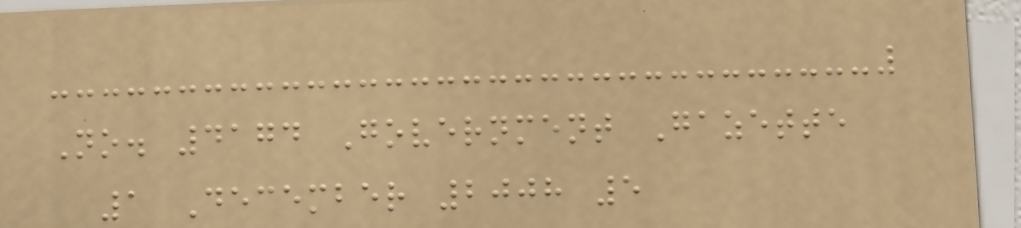No. 4174 Government Gazette
1 December 2008 5
